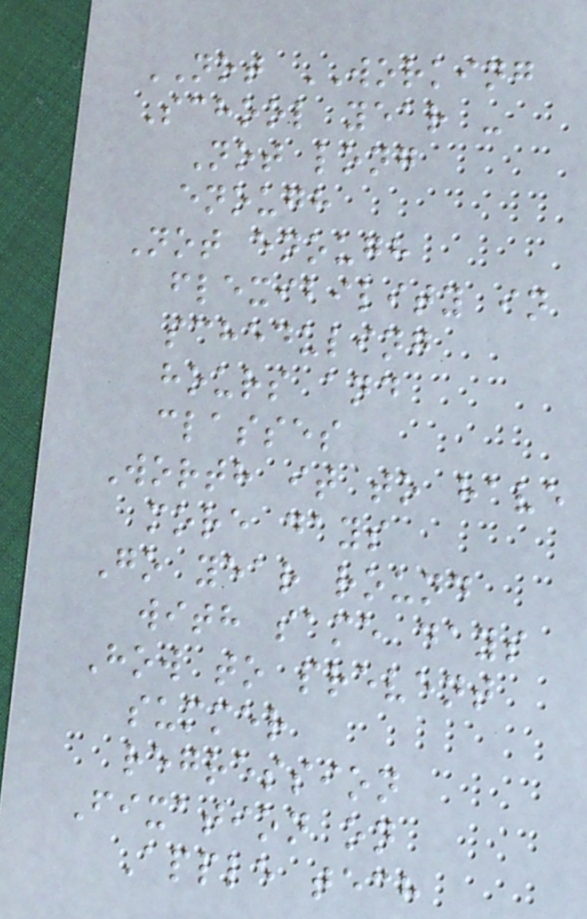NOT WORKING
School year -
Not long
enough
Not enough
flexibility in
scheduling
hours and
classes
Worth it to have
more days
Go year round
with same days
How to prevent
summer
regression
Fixation on
Apple tech
